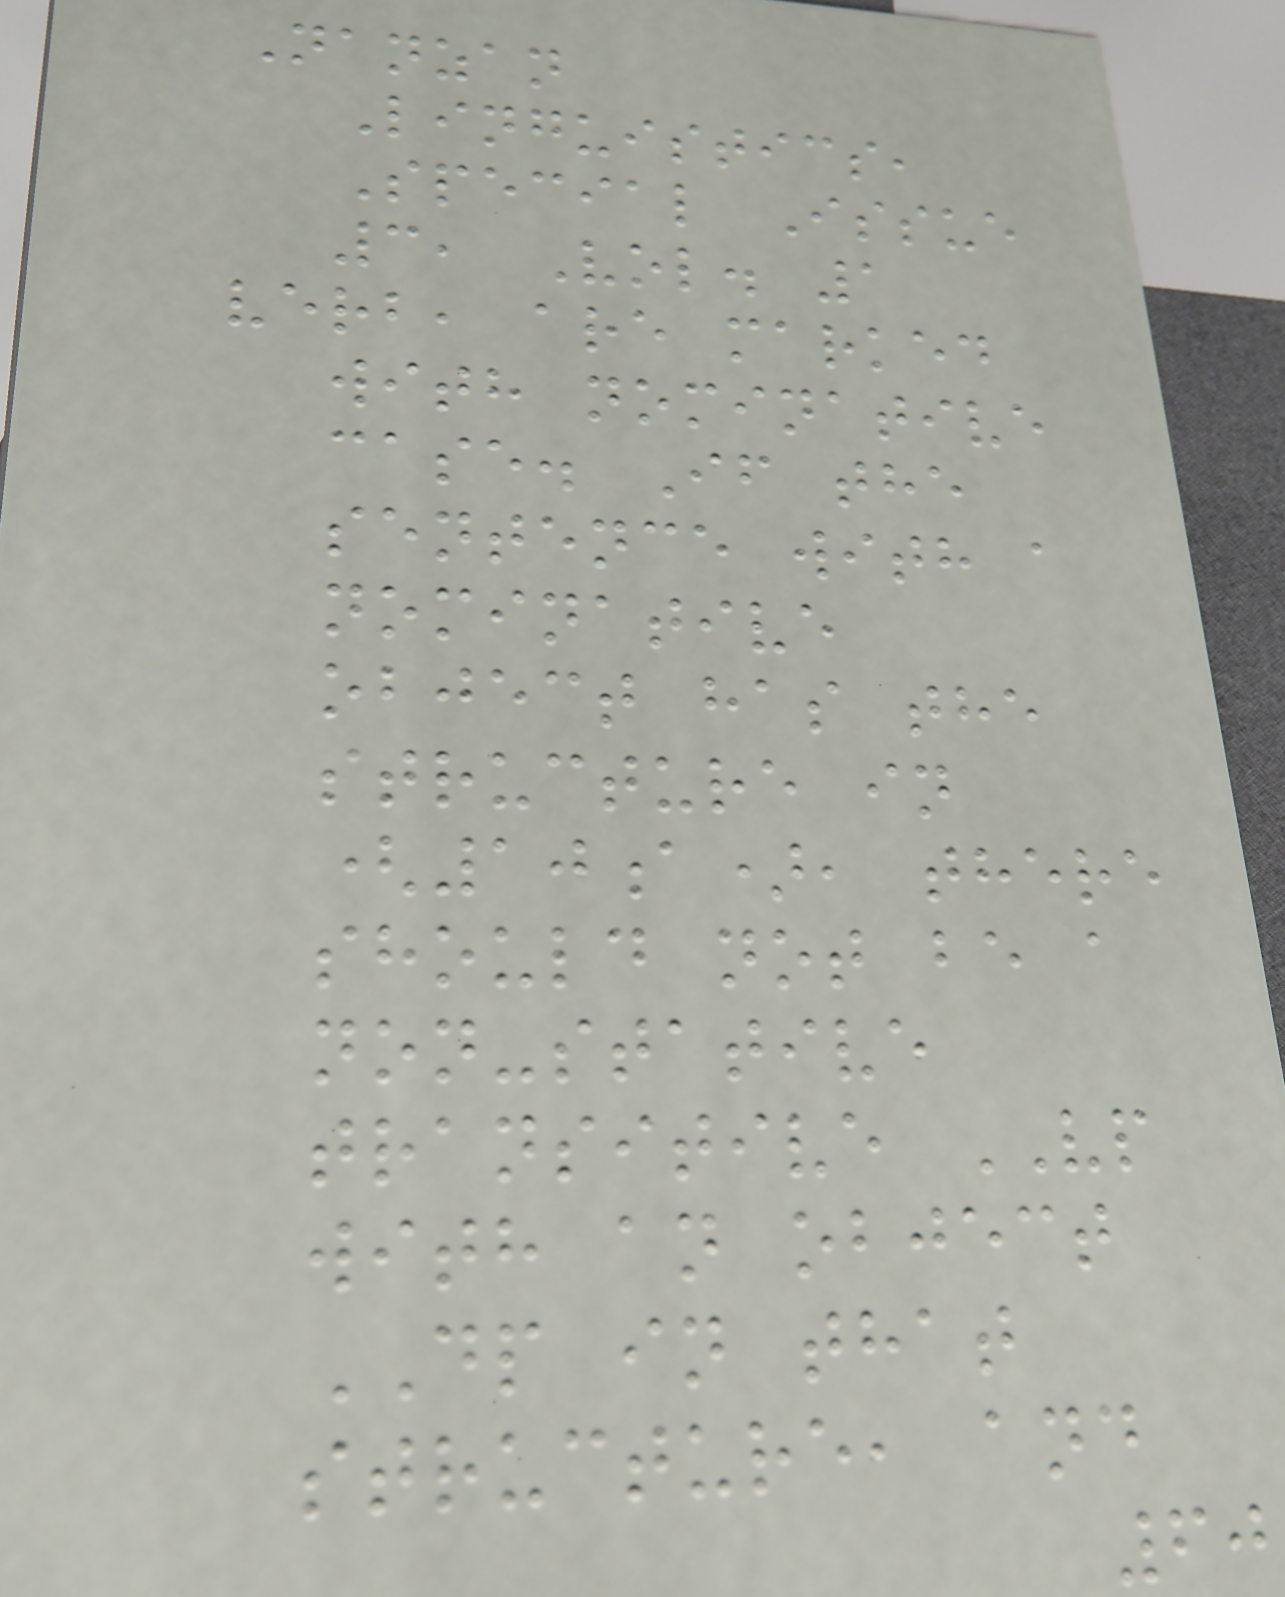Nanzan
Linguistics,
Special Issue
3, Vol. 1
verb, are marked
with nominative
case. If the
sentence with a
nominative
object has the
structure in
(10a), there
should not be a
non-stative
transitive VP
with an object
DP in that
structure, and
60
